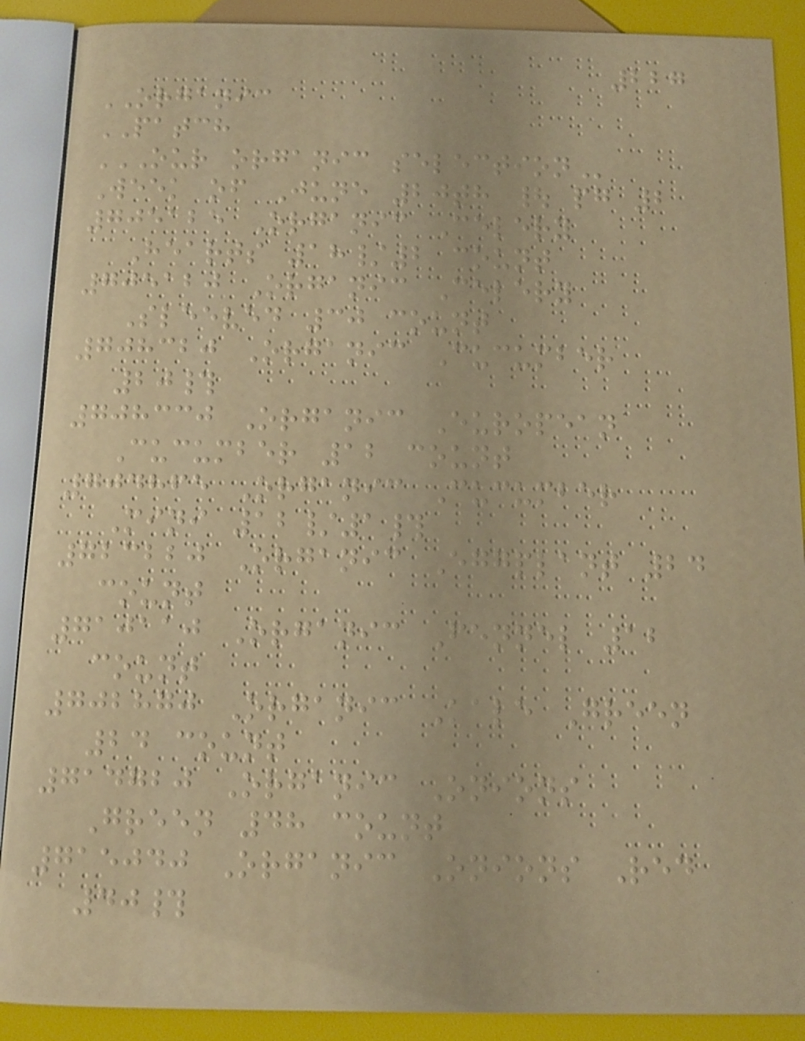227
ORGANIC
PATCH
OUR ORGANIC SELECTION
Week of June 20th | pg 2
705125 Organic Celery
Hearts 18/2 count
705120 Organic Celery
Sleeved 30 count
708320 Organic Cucumber
20#
708330 Organic European
Cucumber 12 count
704865 Organic Cucumber
Mini 12/1#
723220 Organic Eggplant 24
count
710110 Organic Fennel 12
count
702870 Organic Kale Green
24 count
714720 Organic Onions
Green 48 count
715040 Organic Onions Red
40#
